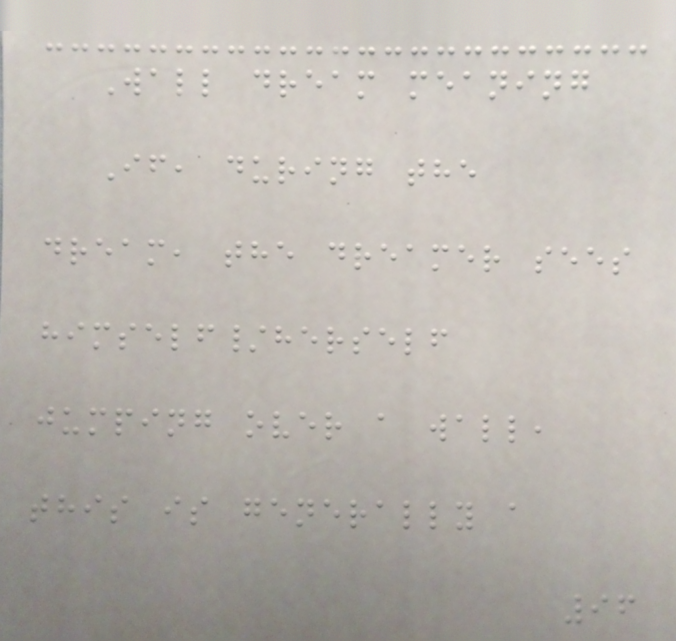Wall dream meaning
If, during the
dream, the dreamer sees
himself/herself
jumping over a wall,
this is generally a
96
